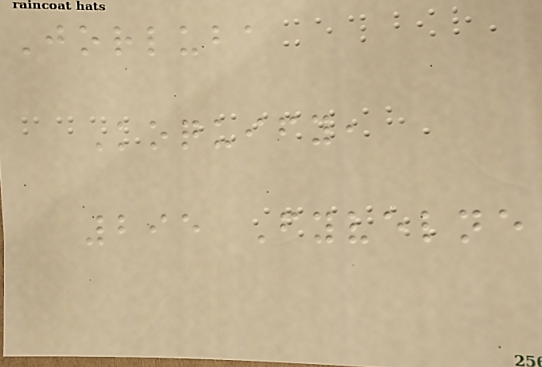Jorluba
Koquify,
295 Fyvelne
